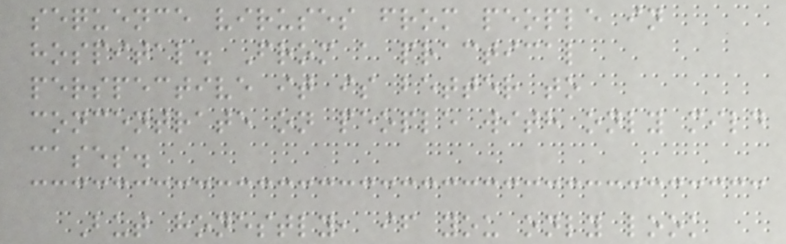sequence viruses from people in
hospital. From a practical
perspective it is better to
concentrate on people with only mild
cases.
But honestly, if you only look
